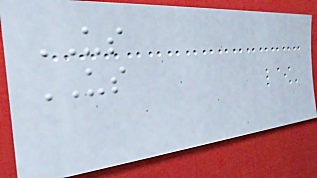US
US
